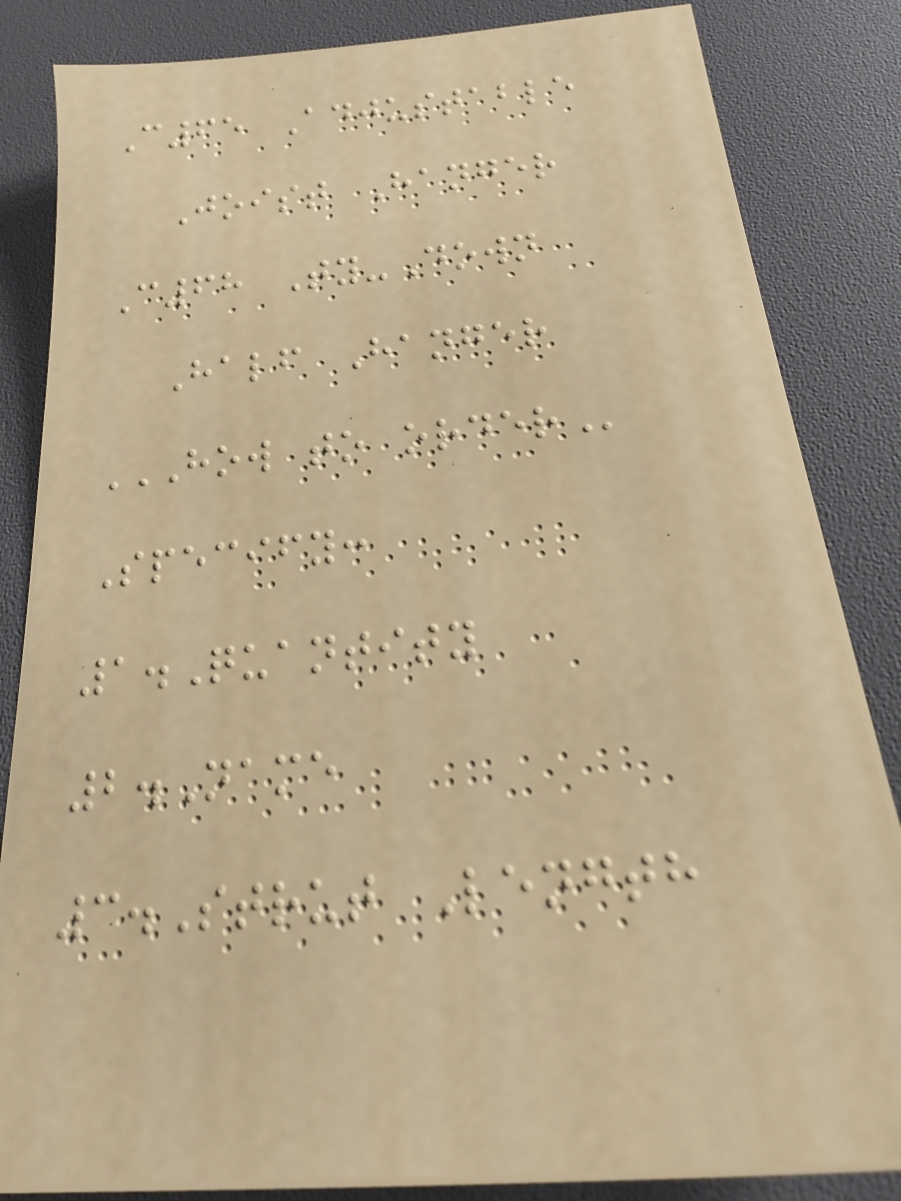C65 Adjustable
Joist Hanger
C68 Ty-Down
Half Hanger
HOW TO ORDER
Specify:
1.Quantity
2.Name
3.Strut Length
